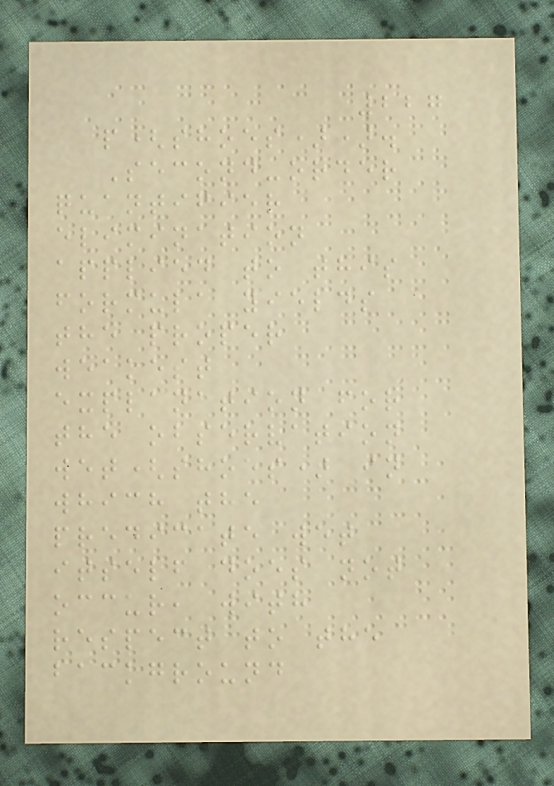227
p(shoes)).
Second-order
quantifier
elimination
applied to this
formula yields
the proper
weakest
explanation for
the observation
wet(shoes) in
which the
predicate wet
itself does not
occur, with
respect to the
background
